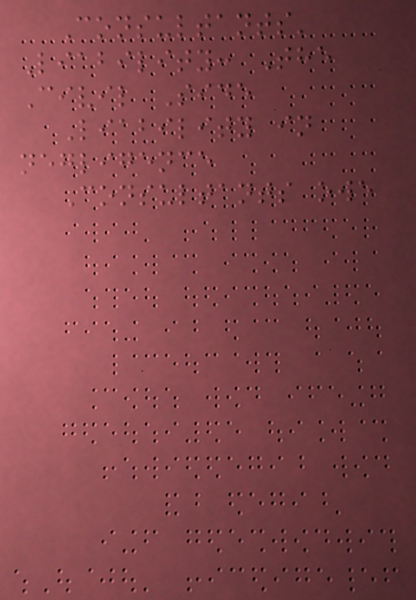Consultants'
Liability: The
Civil Side
Liability in
negligence
Consultants owe
